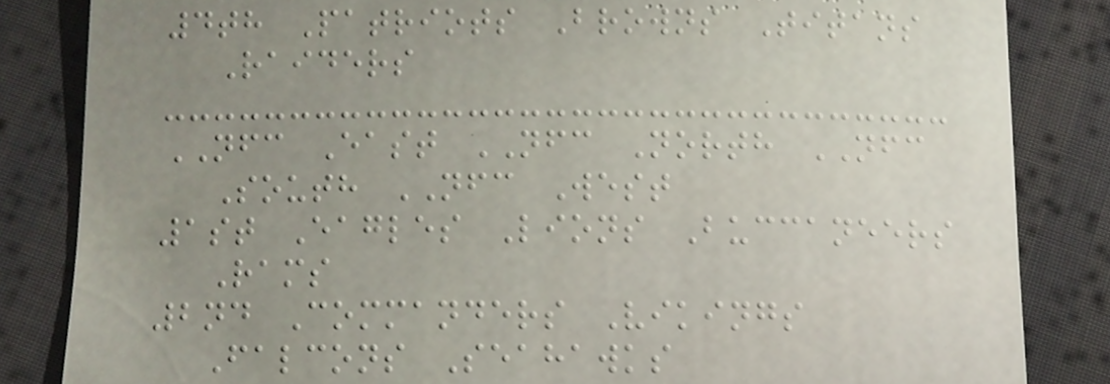4th Patriots Browns Titans
Raiders
NFC East NFC North NFC
South NFC West
1st Eagles Lions Buccaneers
Rams
2nd Commanders Vikings
Falcons Seahawks
